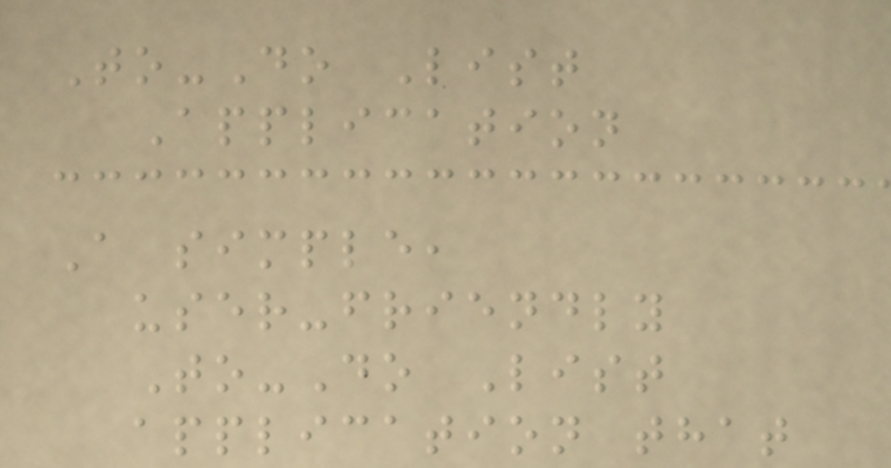To-Do List
Application
A simple,
user-friendly
To-Do List
application that
